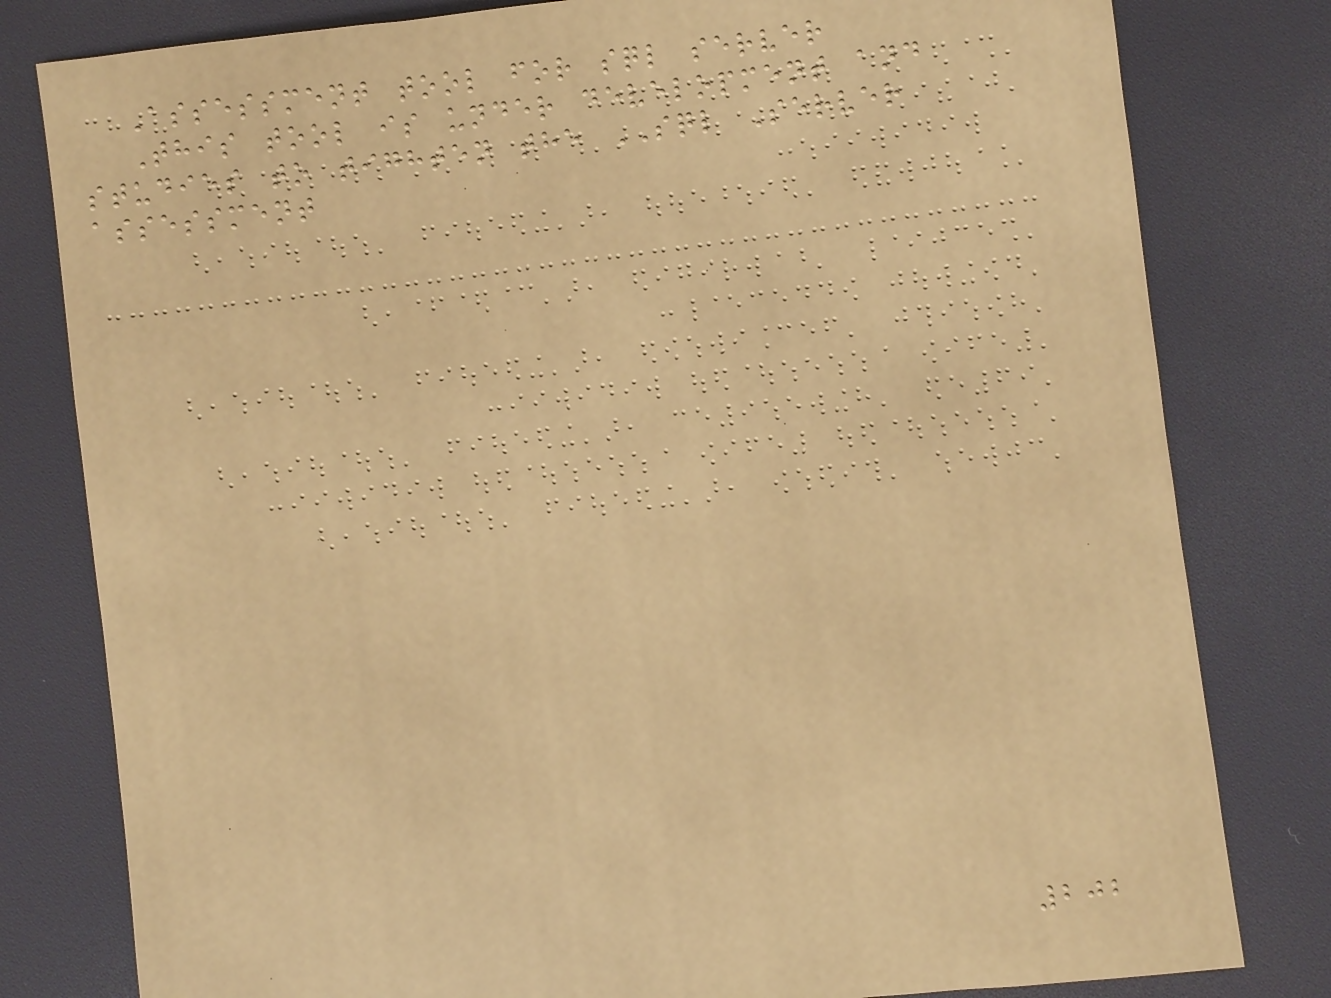Assessment tool for sql server
This tool is under development and
studies to tighten the SQL Server
assessment
202
